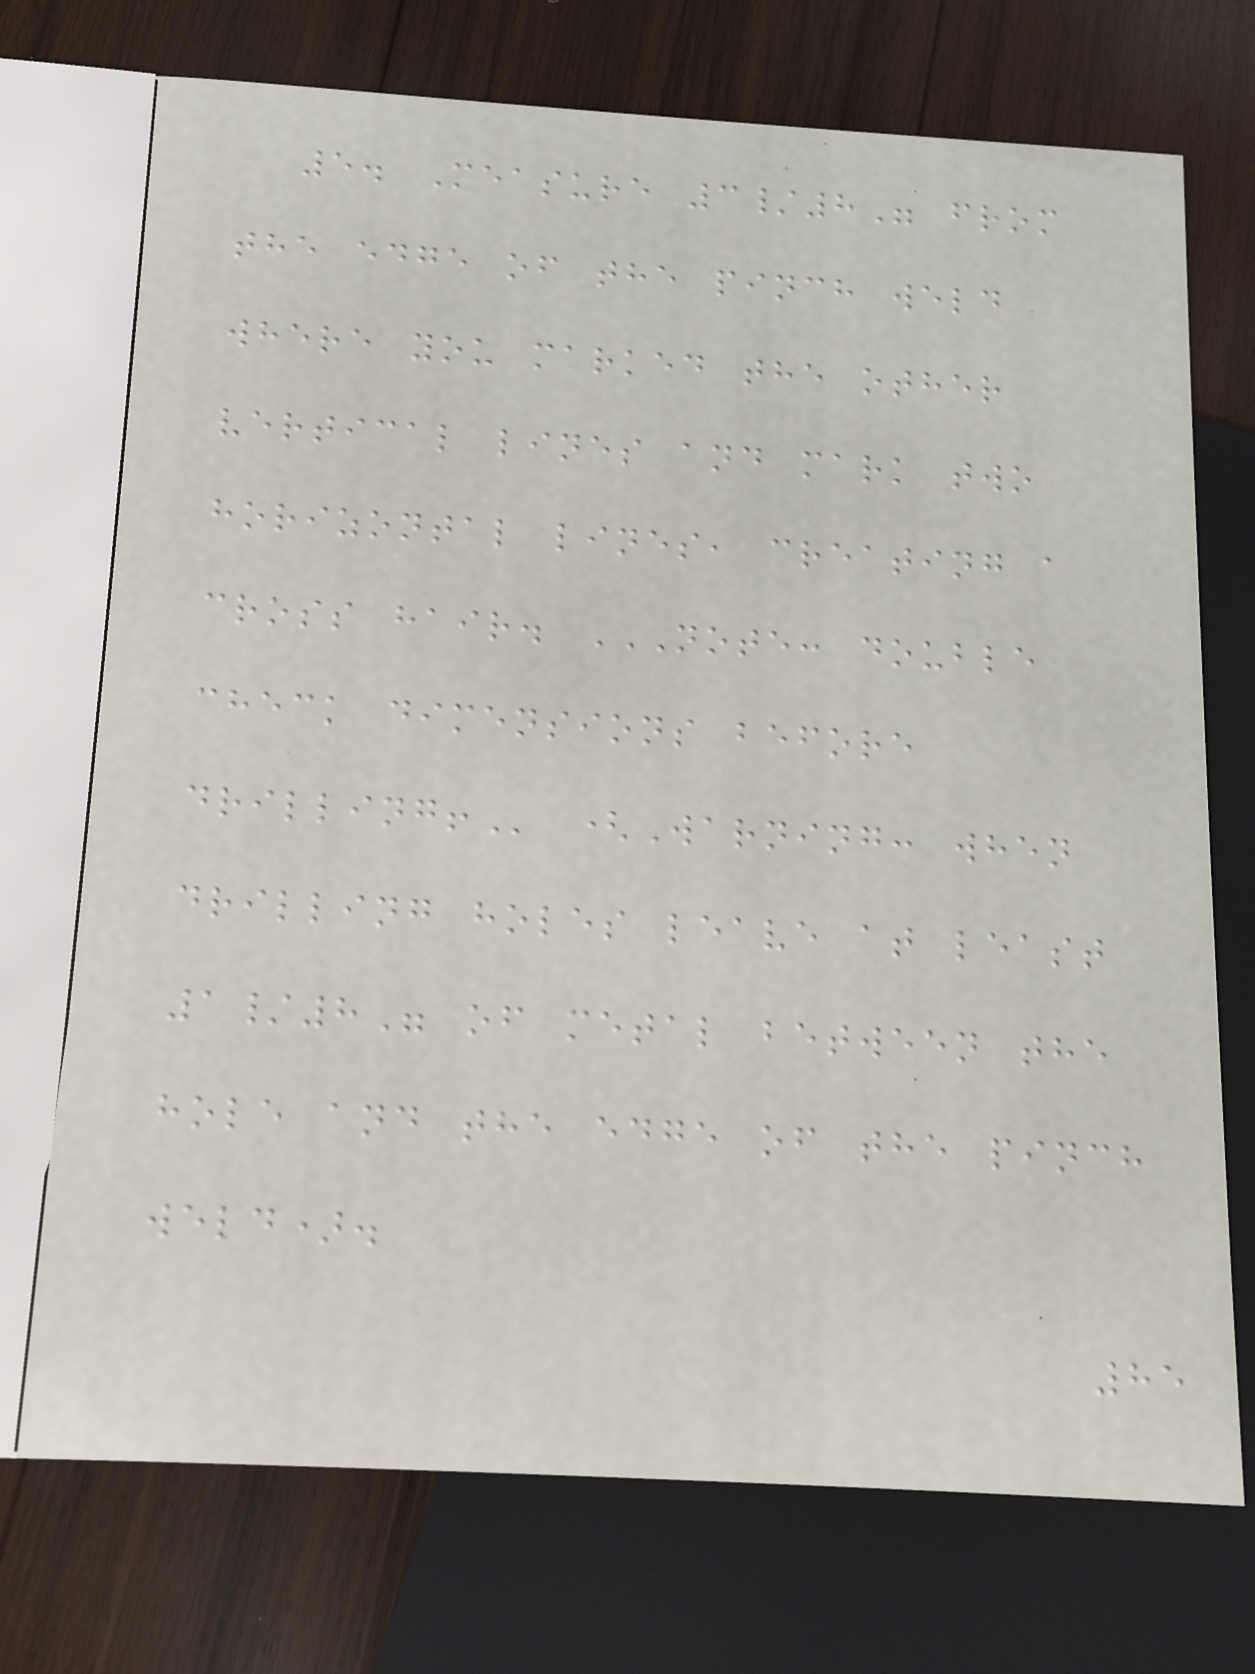5. Measure 3/8" from
the edge of the pinch weld
where you marked the other
vertical lines and mark two
horizontal lines, creating a
cross hair. NOTE: DOUBLE
CHECK DIMENSIONS BEFORE
DRILLING! (Warning: when
drilling holes leave at least
1/8" of metal between the
hole and the edge of the pinch
weld).
85
